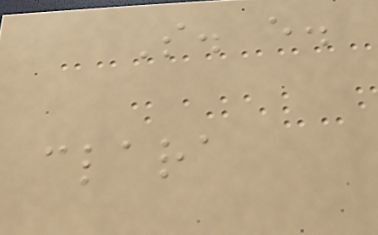S. e.
clara
